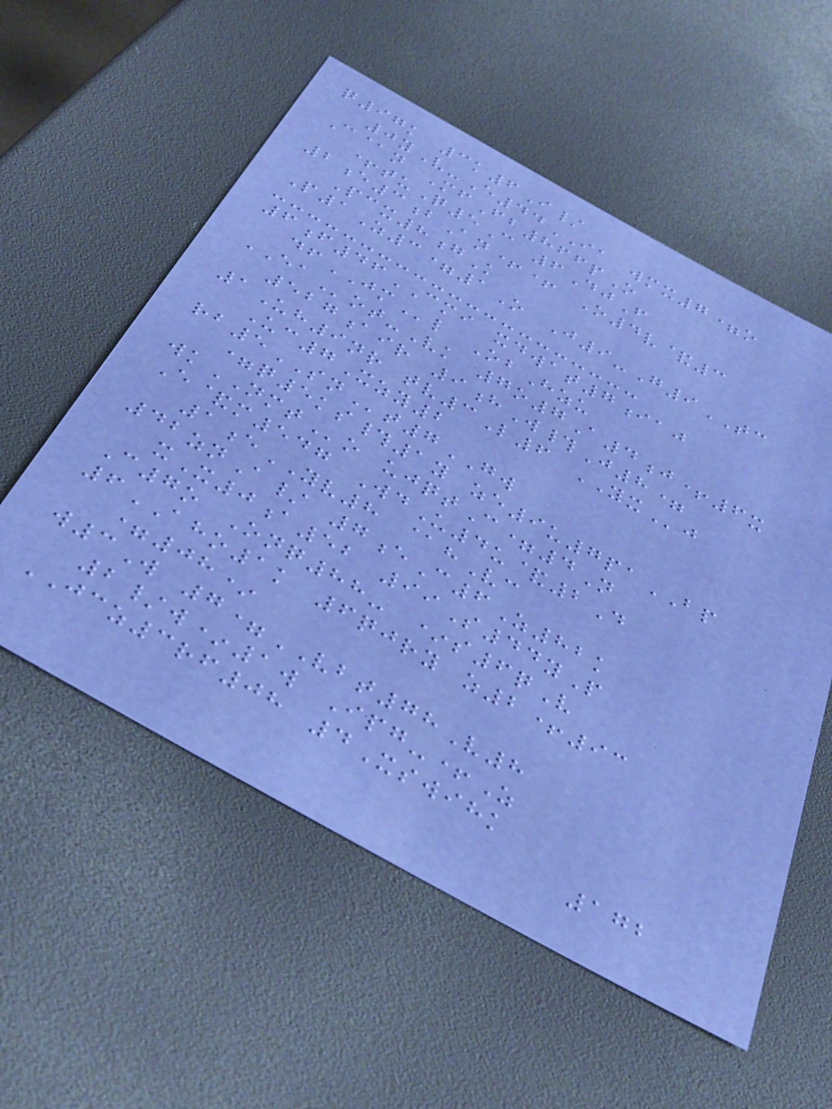q97k 3k6I/
0yV-E44IA wmx7=o
C@n MfFb866pO
+tuQ5C 6DjF
2e3bAn++ O4v&3
Pcx8gK
P1Z3=1O J9-G9TC
6f46CMI xdwat7iaj
dfJMl ObHzu
EAot-Vk 7o7A4j+6x
527air 9hW#J8=
1Uh9nr tv3L6 YXj
Uc7Xzy2
rb5SNt7GW
=q5ks#1y ze9u7paBP
wkNMTo ujqtC=4N
E&m547 WdU4u&2D
1eYV8 @hVc
42znA/ 7eC6Z82k
xX0a52 99S44yP
C7o Onq88- *s6qV
6AHO1k 6qjry z2+93
=08*
w3W 7=VBT78V8
2/w*1w Ipg-+Z
JCZ3rf08 4Xswihk
172
